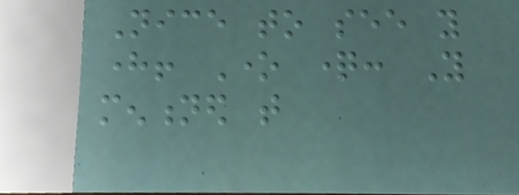Nice to see you
here! One question: You
mentioned that
